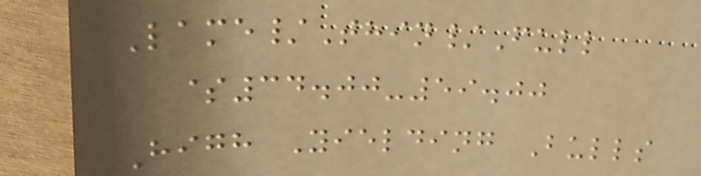Lame/Thin/Full
$34.00-59.00
High Yielding Bulls
